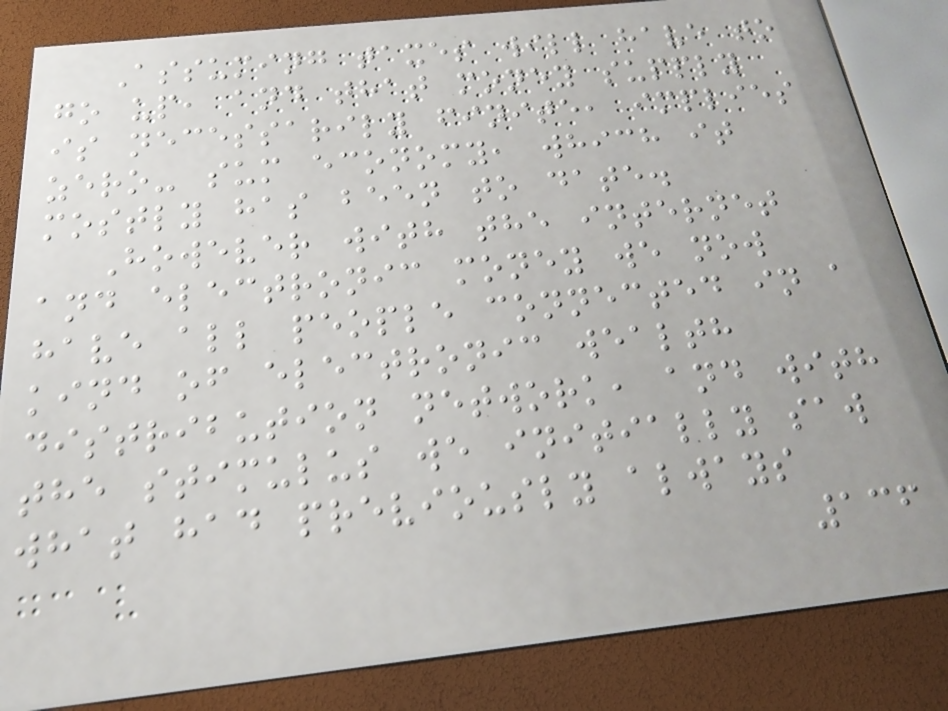Assuming taxes will have to
go up, and that money supply
is necessarily finite, implies
zero- sum economy, which it
mostly has been to date.
However with the internet
and electronic money we now
have all people connected in a
kind of electronic wealth
distribution network, and with
the stimulus we initially saw
what had previously always
136
